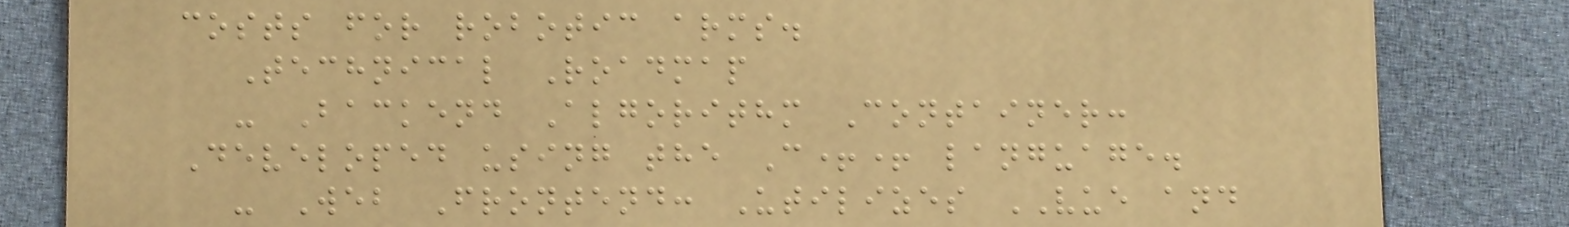costs for robotic arms.
Technical Roadmap
- Backend Algorithm Container:
Developed using the C++ language.
- Web Frontend: Utilizes VUE and
